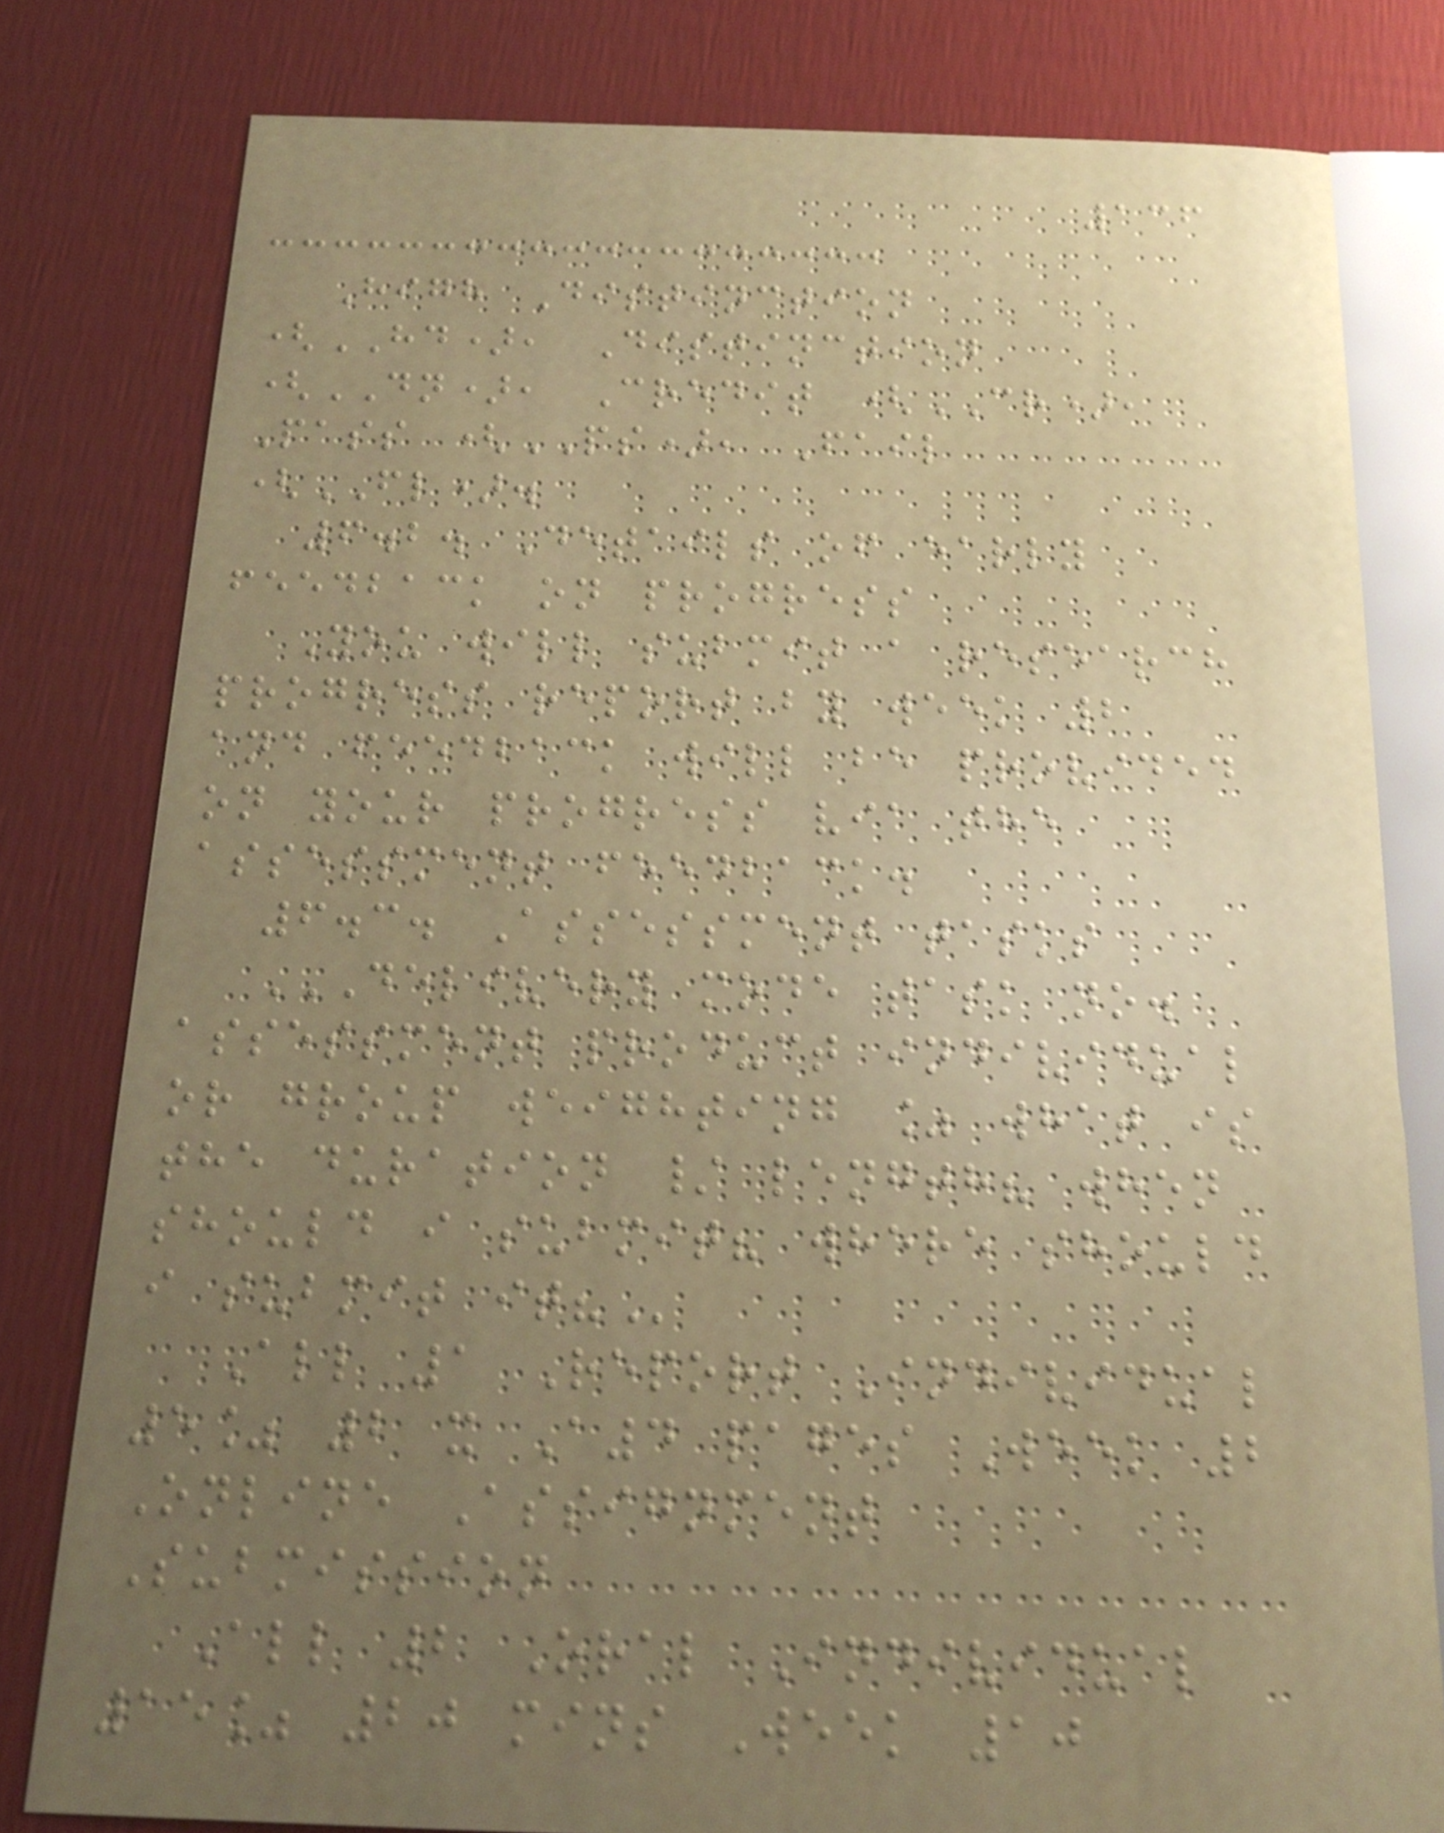136
High Distinction
(HD), Distinction
(DN), Credit (CR),
Pass (PS), Fail
(FL).
6.2. Details of early
feedback on progress
You will submit a research
progress report by week 2
and feedback will be provided
on your progress via the
assessment feedback.
6.3. Assessment tasks
DELIVERY MODE TASK NO.
ASSESSMENT PRODUCT INDIVIDUAL
OR GROUP WEIGHTING % WHAT IS
THE DURATION / LENGTH? WHEN
SHOULD I SUBMIT? WHERE SHOULD
I SUBMIT IT?
All 1 Report Individual
5% 2 x A4 pages Week 2
Online Assignment
Submission
All 2 Oral Individual
15% 20 mins Week 10
